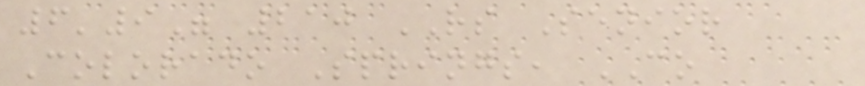6'9" 210 RS Senior
Colorado Springs, CO
